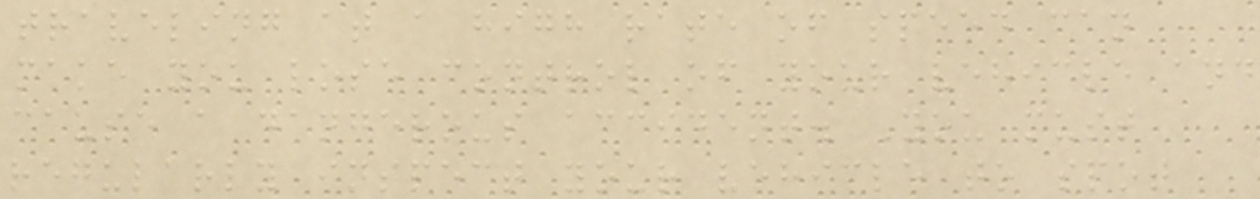traveling at a high rate of speed can
make you lose control of your vehicle and
cause a dangerous accident. You must
regularly inspect your vehicle to spot
